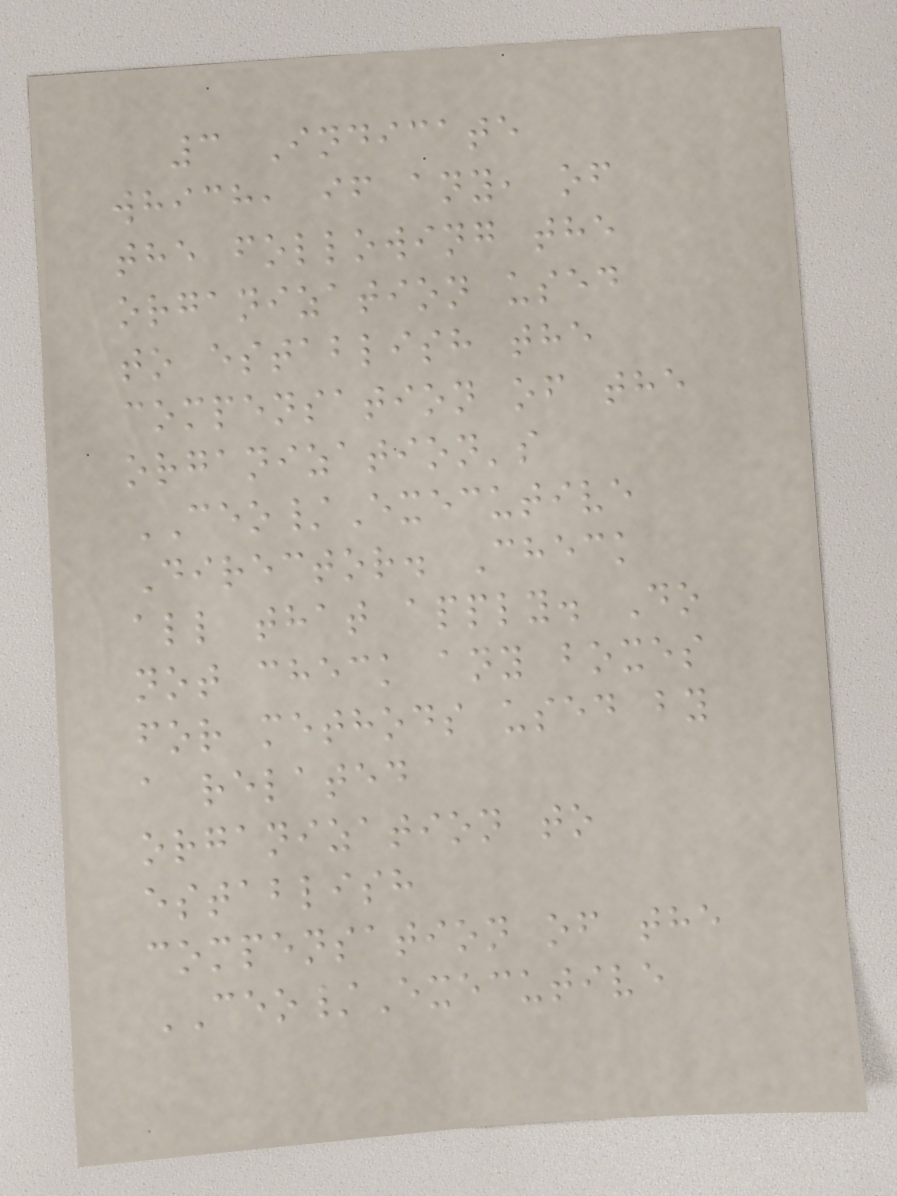3 Indicate
which, if any, of
the following the
organization used
to establish the
compensation of the
organization's
CEO/Executive
Director. Check
all that apply. Do
not check any boxes
for methods used by
a related
organization to
establish
compensation of the
CEO/Executive
